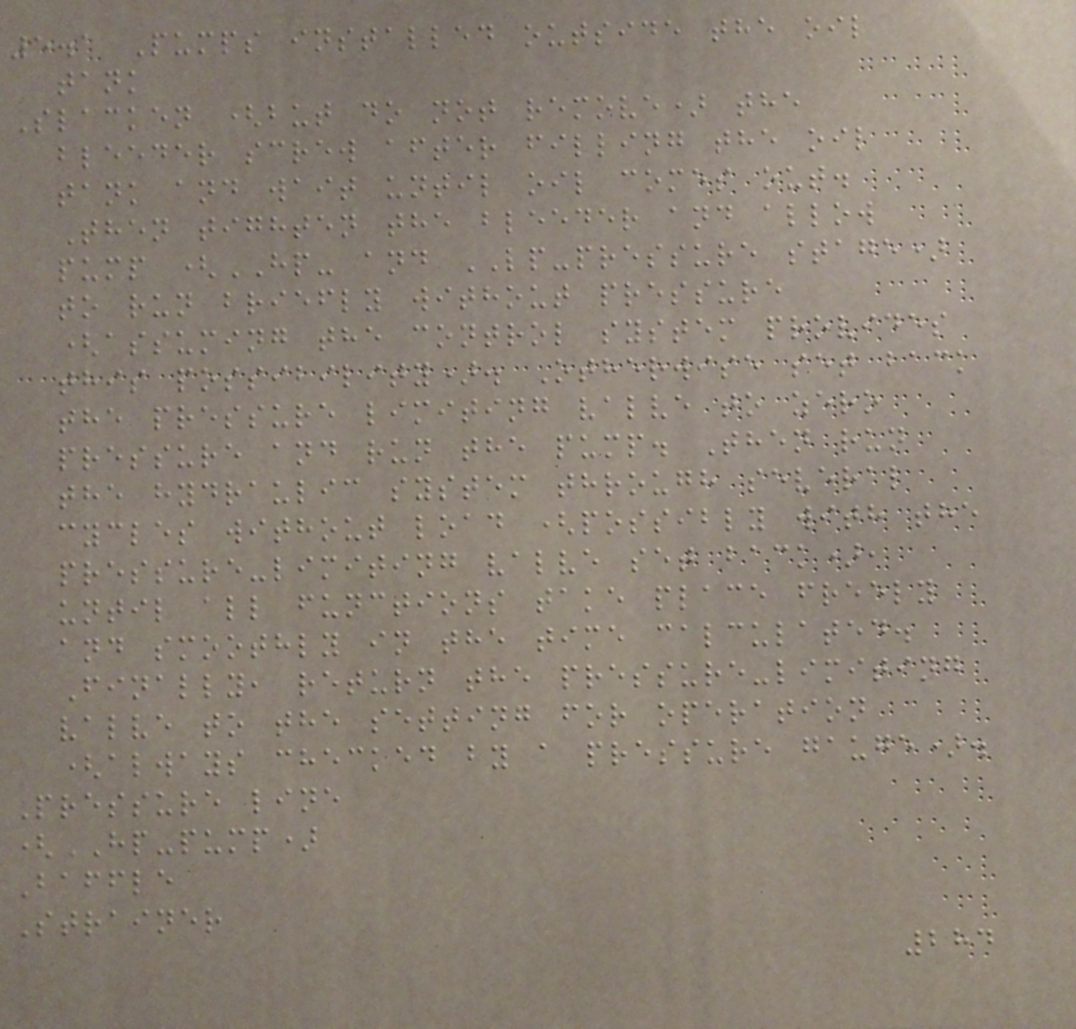5.1 Pumps installed outside the oil
tank
Slacken (but do not remove) the
bleeder screw after filling the oil
tank and wait until oil comes out.
Then tighten the bleeder and allow
pump (HP- and LP-pressure stage)
to run briefly without pressure
(assuming the control system provides
this possibility). Otherwise set back
the pressure limiting valve to zero
pressure and run the pump. Then run
the hydraulic system through several
cycles without load (possibly with the
pressure-limiting valve set back),
until all functions take place freely
and smoothly in the time calculated.
Finally, return the pressure-limiting
valve to the setting for operation
(always checked by a pressure gauge).
Pressure line
(HP-pump)
Baffle
Strainer
284
